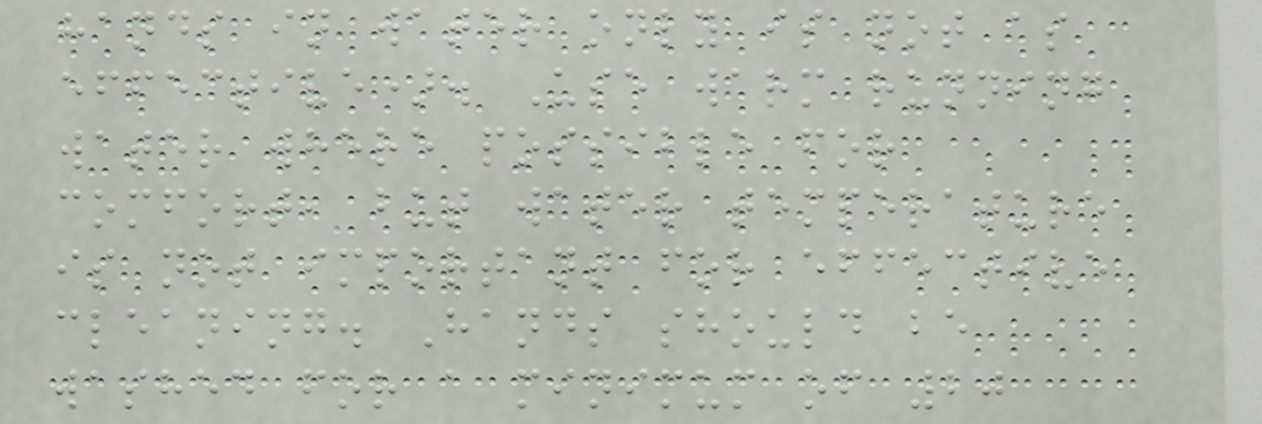hands in water only is not as
effective). Use warm running
water where possible for
comfort, but water temperature
is not important for effective
cleaning. Hands should be
washed for a minimum of 20
